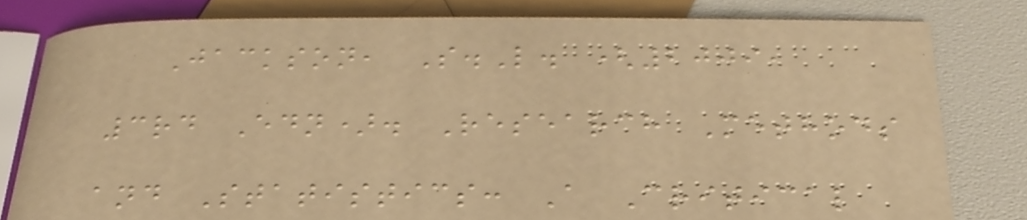Jackson, S.L. (2009,
3rd Edn). Research Methods
and Statistics: A Critical
